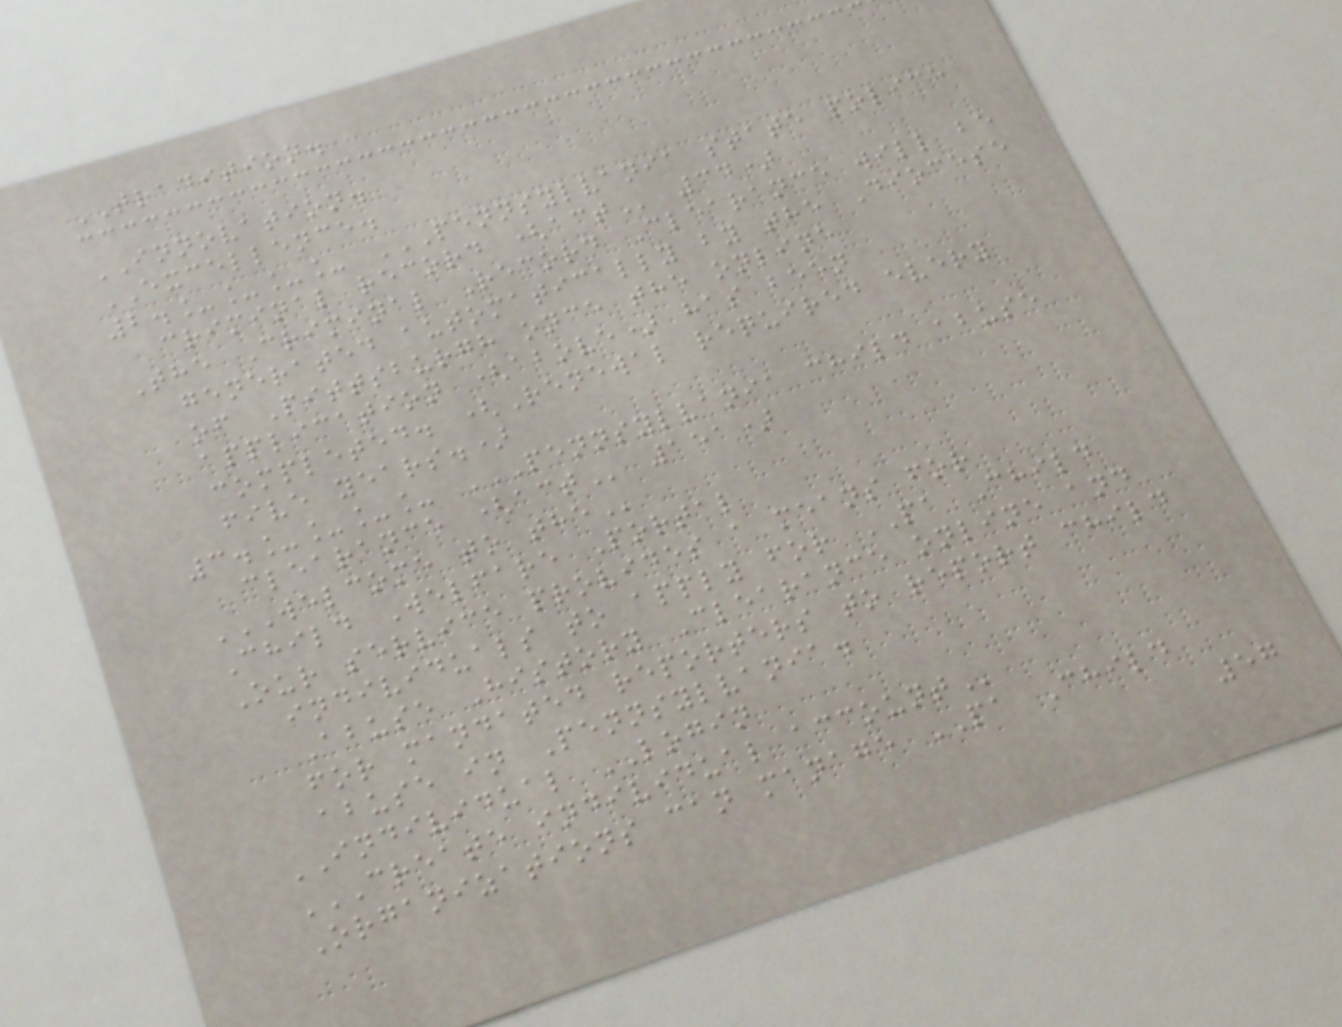TRADITION.
INNOVATION.
EXCELLENCE.
2.____ PENNSYLVANIA STATE POLICE
CRIMINAL RECORD (ACT 34)
The Criminal Record Clearance will be
generated automatically by the Diocese
of Pittsburgh once the online
application (above) has been
completed. (Renewal required every
five years.)
3.____ PENNSYLVANIA CHILD ABUSE
CLEARANCE (ACT 151)
WELCOME TO THE
Child Welfare Portal
Our service provides a means for
individuals to apply for PA Child
Abuse History Clearance online and
for mandated reporters to report child
abuse in Pennsylvania.
INDIVIDUAL LOGIN
CREATE INDIVIDUAL ACCOUNT
Organizations can manage PA Child
57
